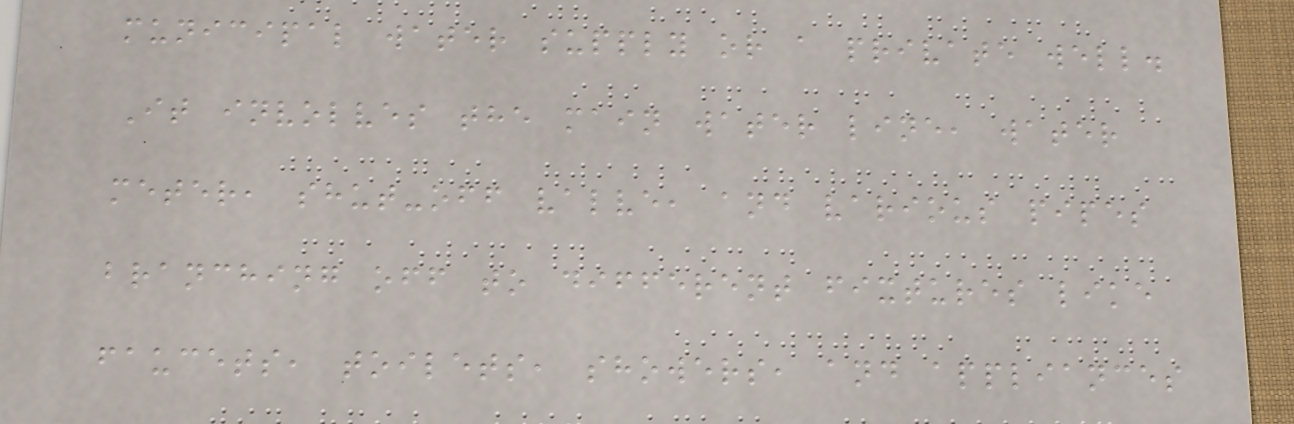municipal water supply or a private well.
It involves the main water line, water
meter, shut-off valve, and various pipes
branching off to different fixtures like
faucets, toilets, showers, and appliances
